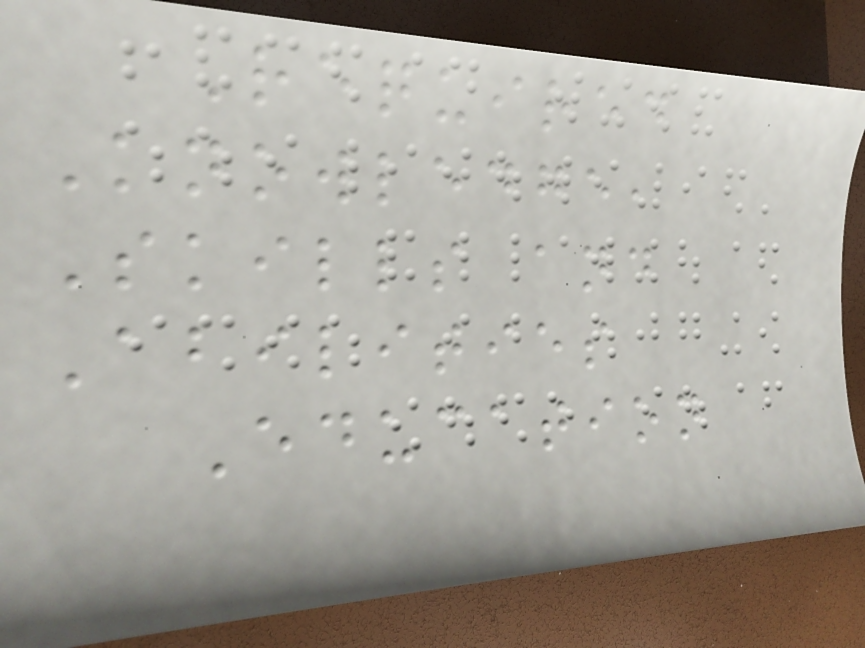Required
Knowledge,
Skills and
Abilities
Education
